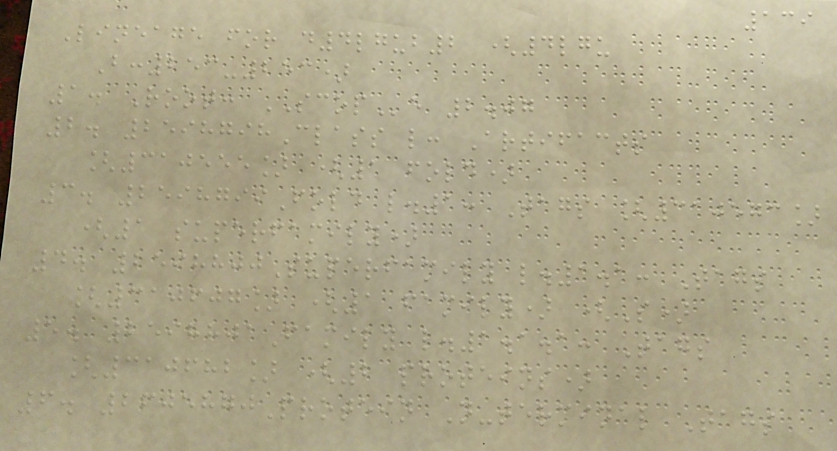139
Lineage for d4lgub2 (4lgu
B:253-253)
1. Root: SCOPe 2.07
2. 2598798Class l: Artifacts
[310555] (1 fold)
3. 2598799Fold l.1: Tags [310573]
(1 superfamily)
4. 2598800Superfamily l.1.1: Tags
[310607] (1 family) (S)
5. 2598801Family l.1.1.1: Tags
[310682] (2 proteins)
6. 2605870Protein N-terminal Tags
